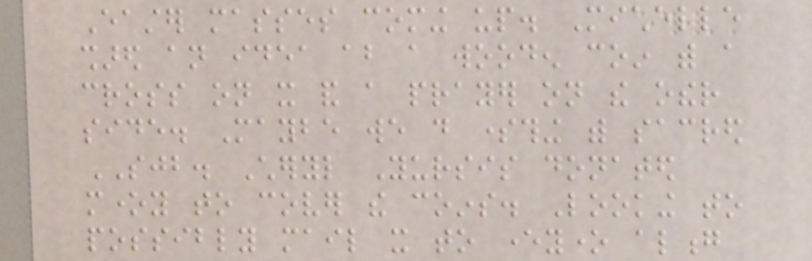Easter masses coming up. Michelle
shared an idea about a wooden coin with a
cross on it and a prayer on the other
side. Maybe we do something with sacred
SJB. Cheryl Yursis donated
money to cover the coins. Looking to
possibly mail it to everyone along
